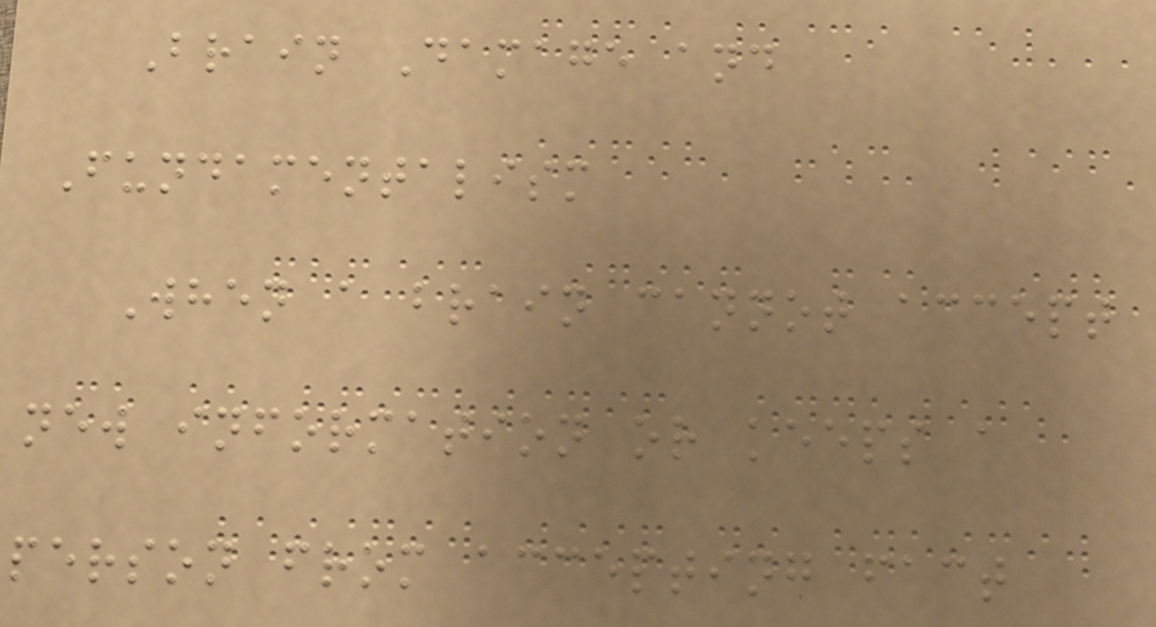Brain Damage and
Fundamentalism
When a brain cannot accept
new information or keeps a
person from accepting fact
